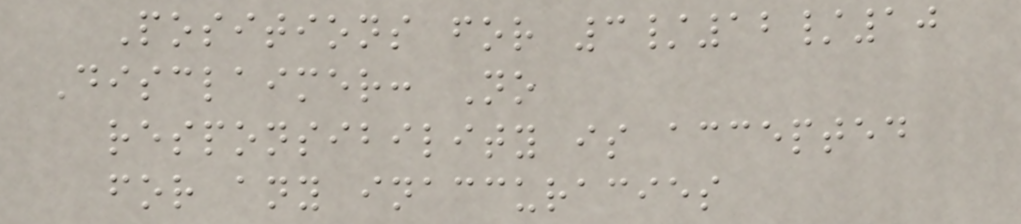Positions for 3/12/10
Disclaimer: No
responsibility is accepted
for any inaccuracies
